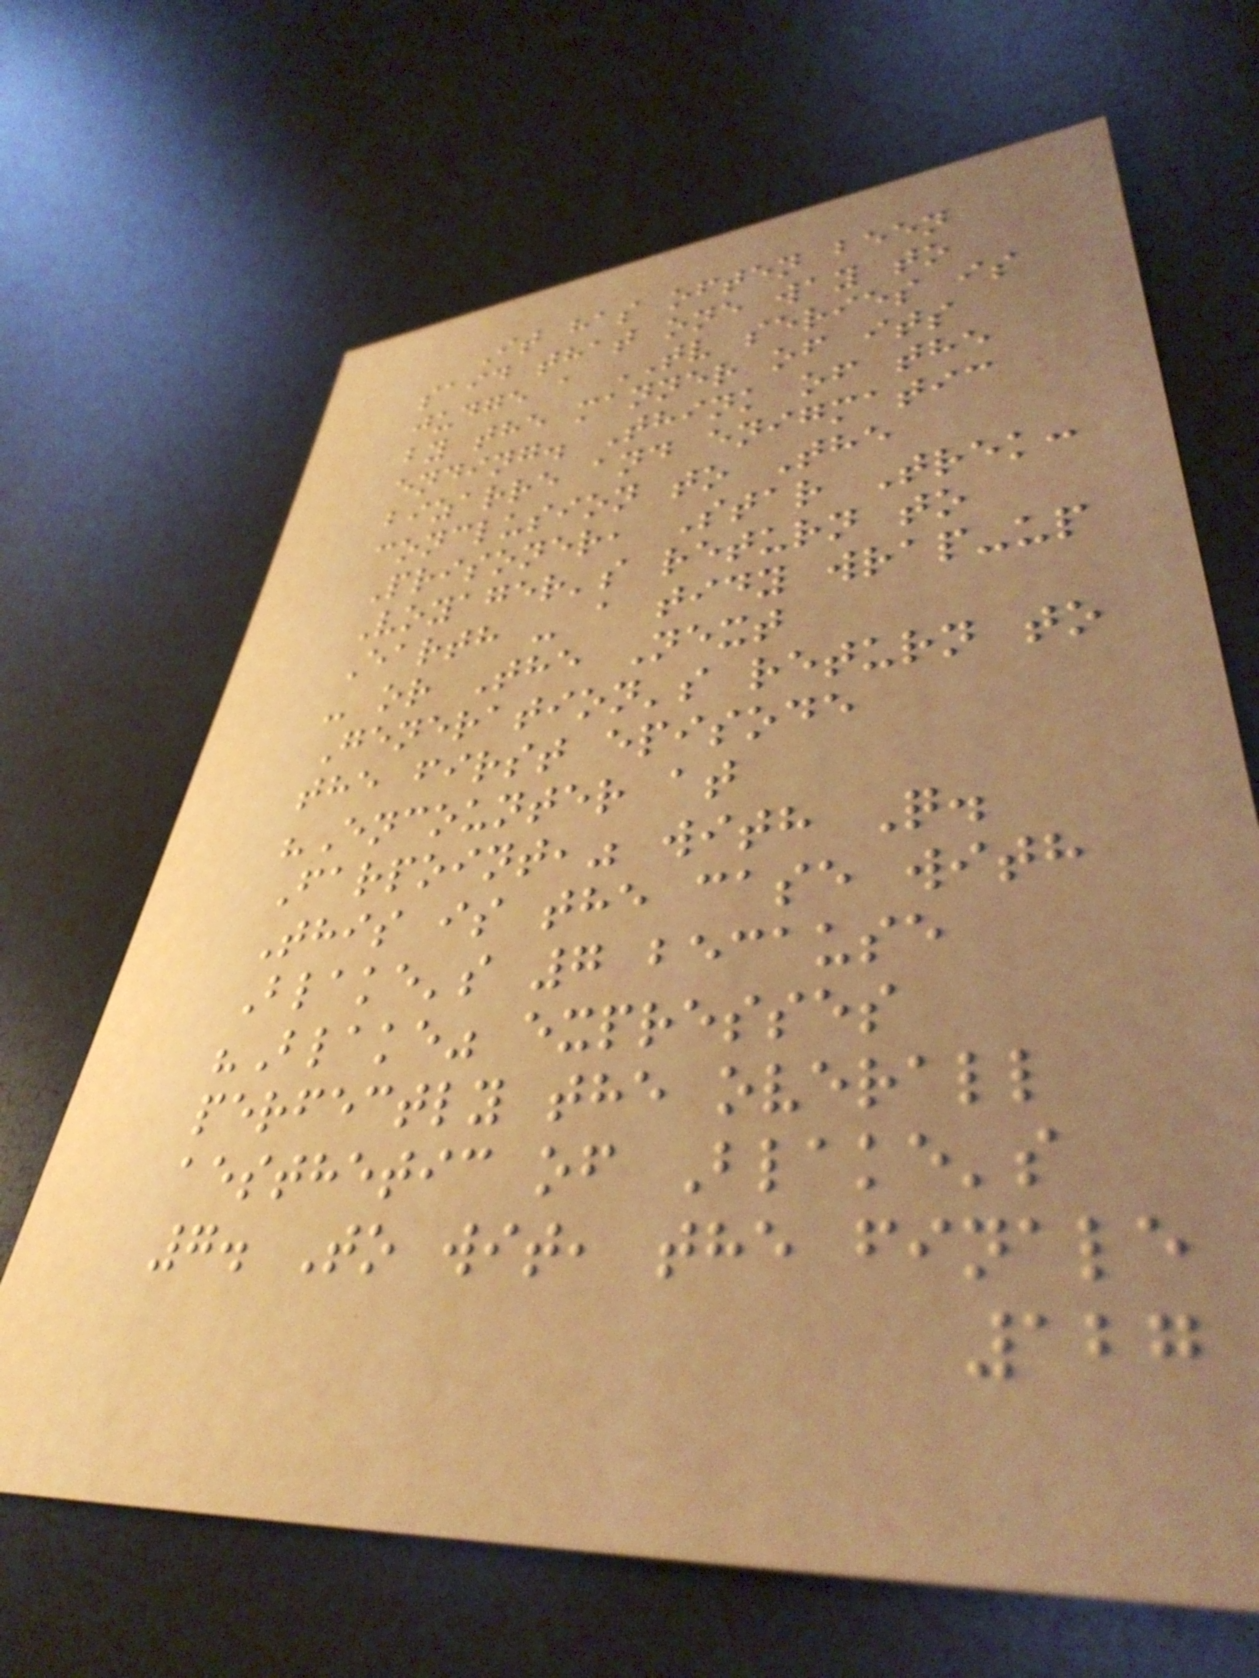It has often been
said that one way to
judge a TV series is
by the manner of its
ending. Think of the
bizarre and enigmatic
conclusion to The
Prisoner, Star Trek:
Voyager's return to
Earth - a tidy wrap-up
- or The Next
Generation's return to
the first episode
"Encounter at
Farpoint," with Q.
This is the case with
Blake's 7 because
"Blake" expresses
perfectly the overall
aesthetic of Blake's
7. To wit, the finale
127
